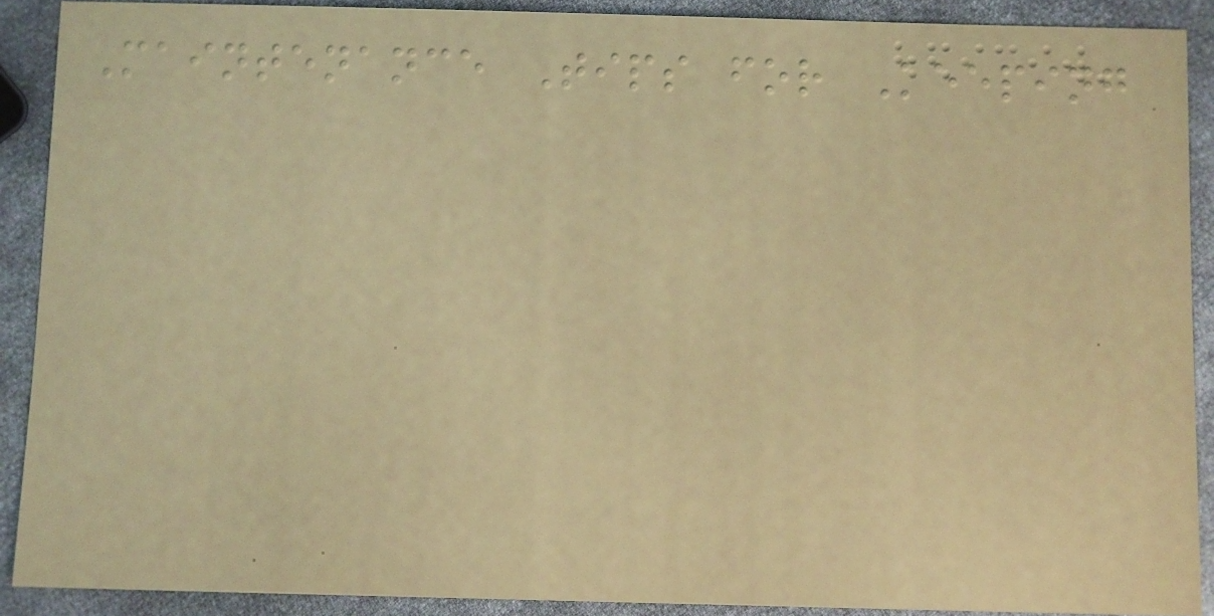Maintenance Tips for Keeping
